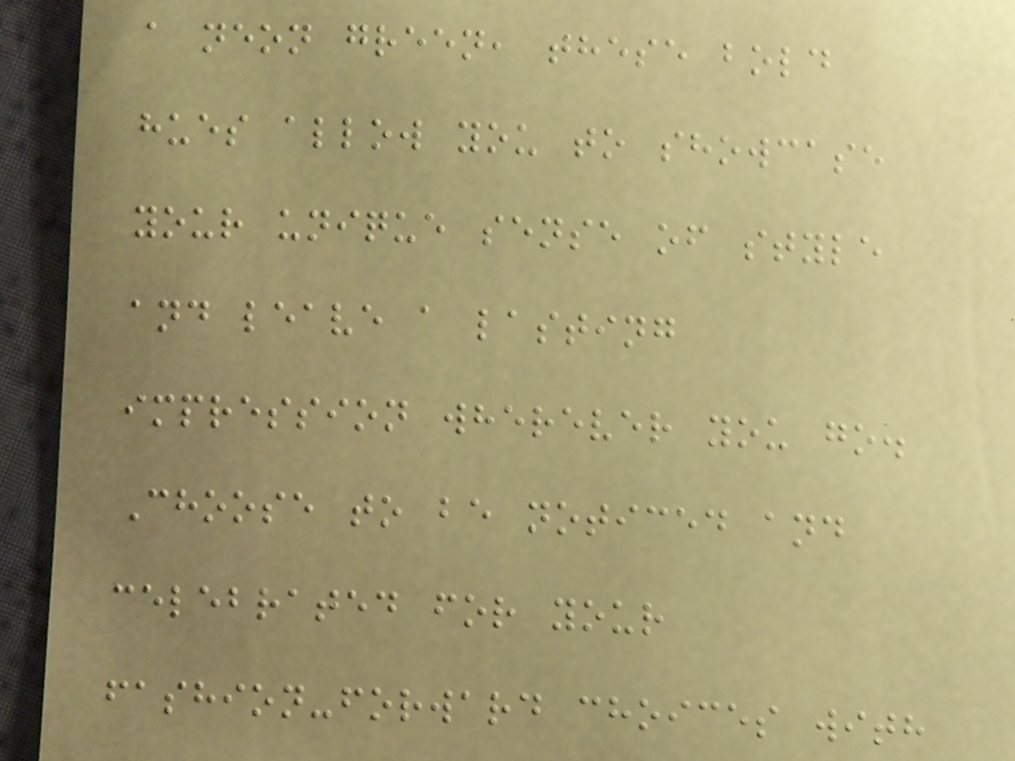a neon green, these bold
hues allow you to showcase
your unique sense of style
and leave a lasting
impression wherever you go.
Choose to be noticed and
celebrated for your
fashion-forward choices with
